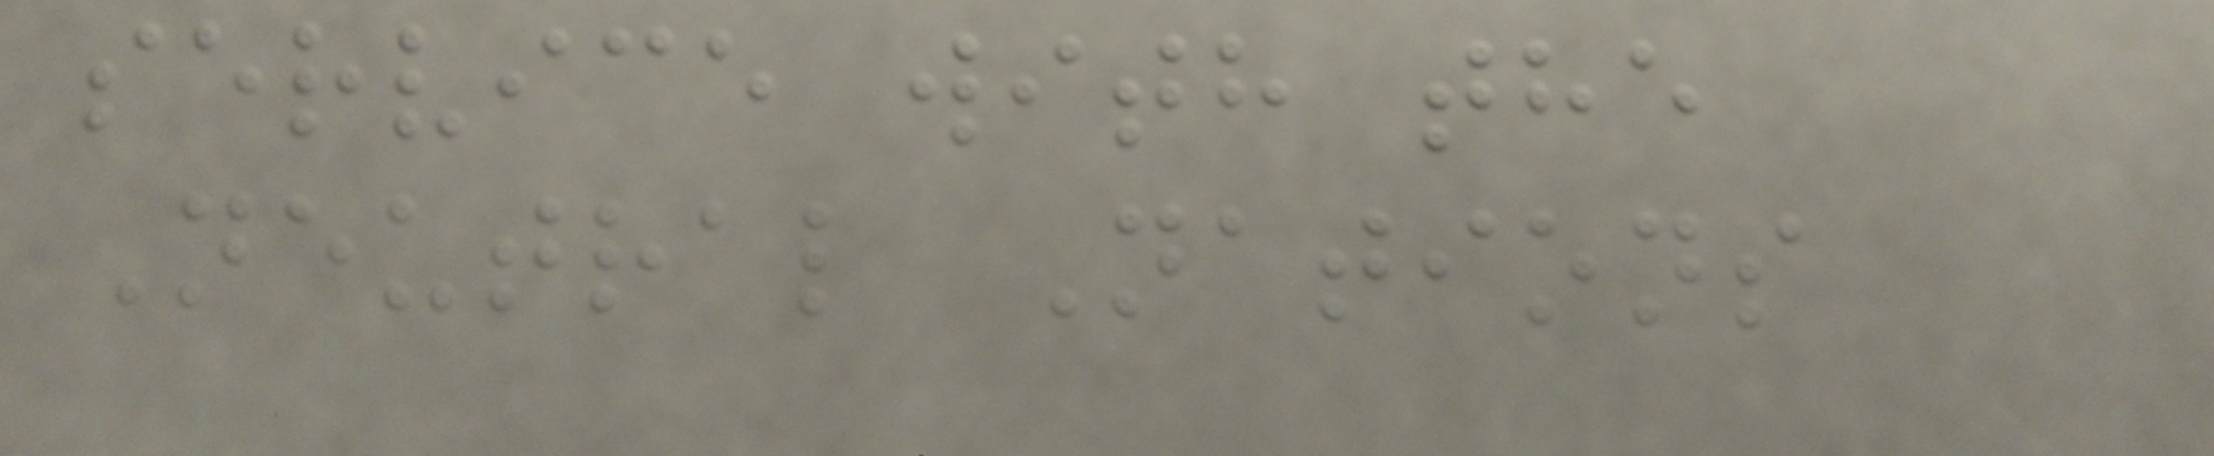service with the
Neutral Nations
